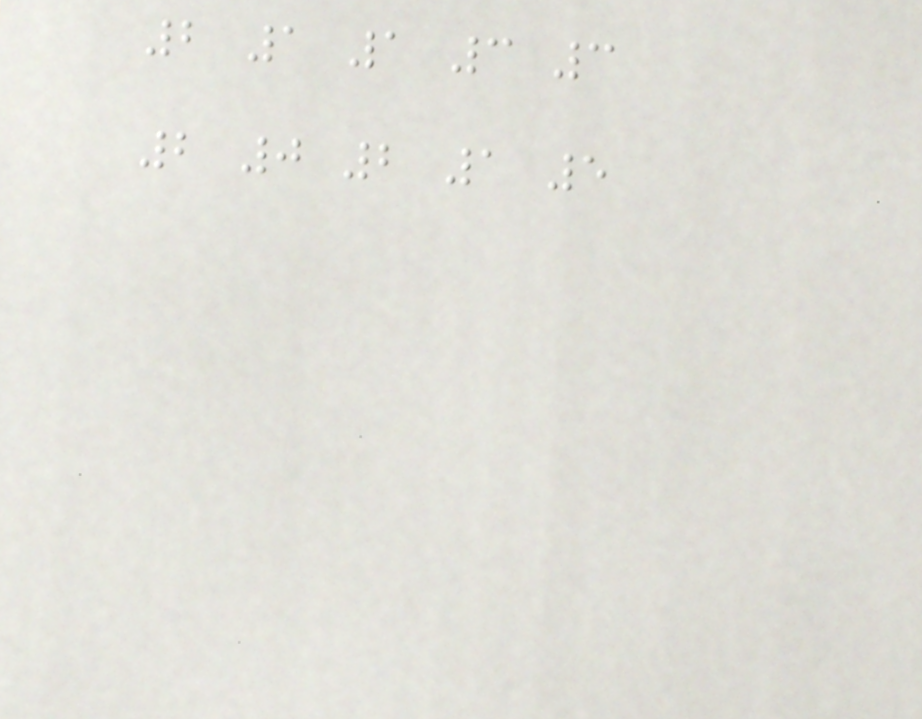2 1 1 3 3
2 0 2 1 5
